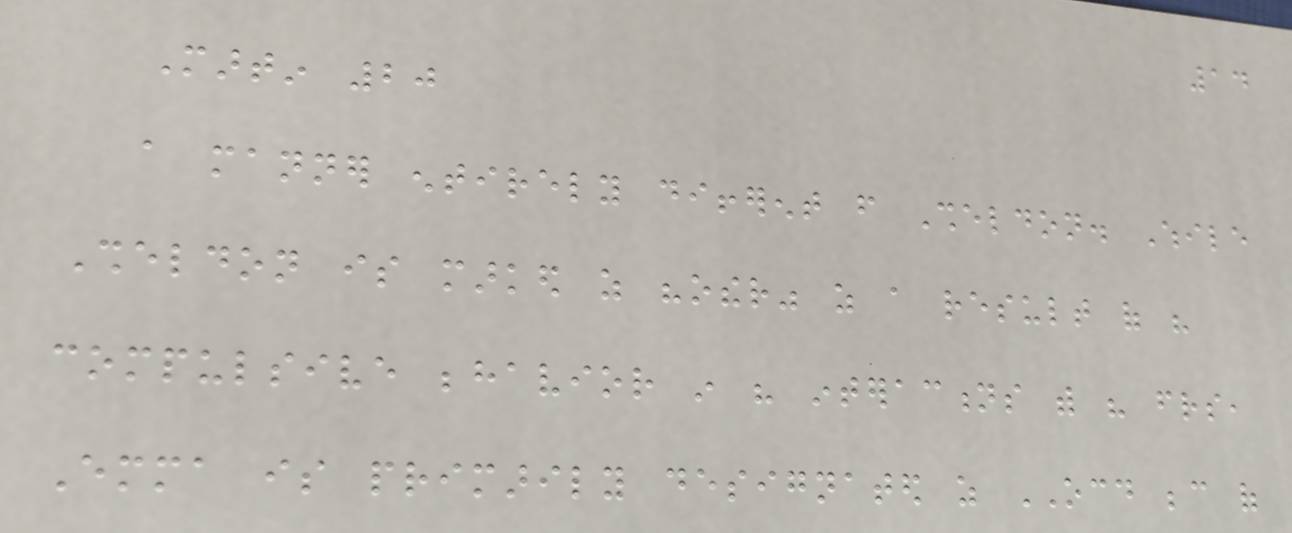14
Martin 20
a manner entirely different from Sheldon. While
Sheldon is marked as "other" as a result of his
compulsive behavior in his interactions with his friends,
Emma is primarily designated as OCD because of
